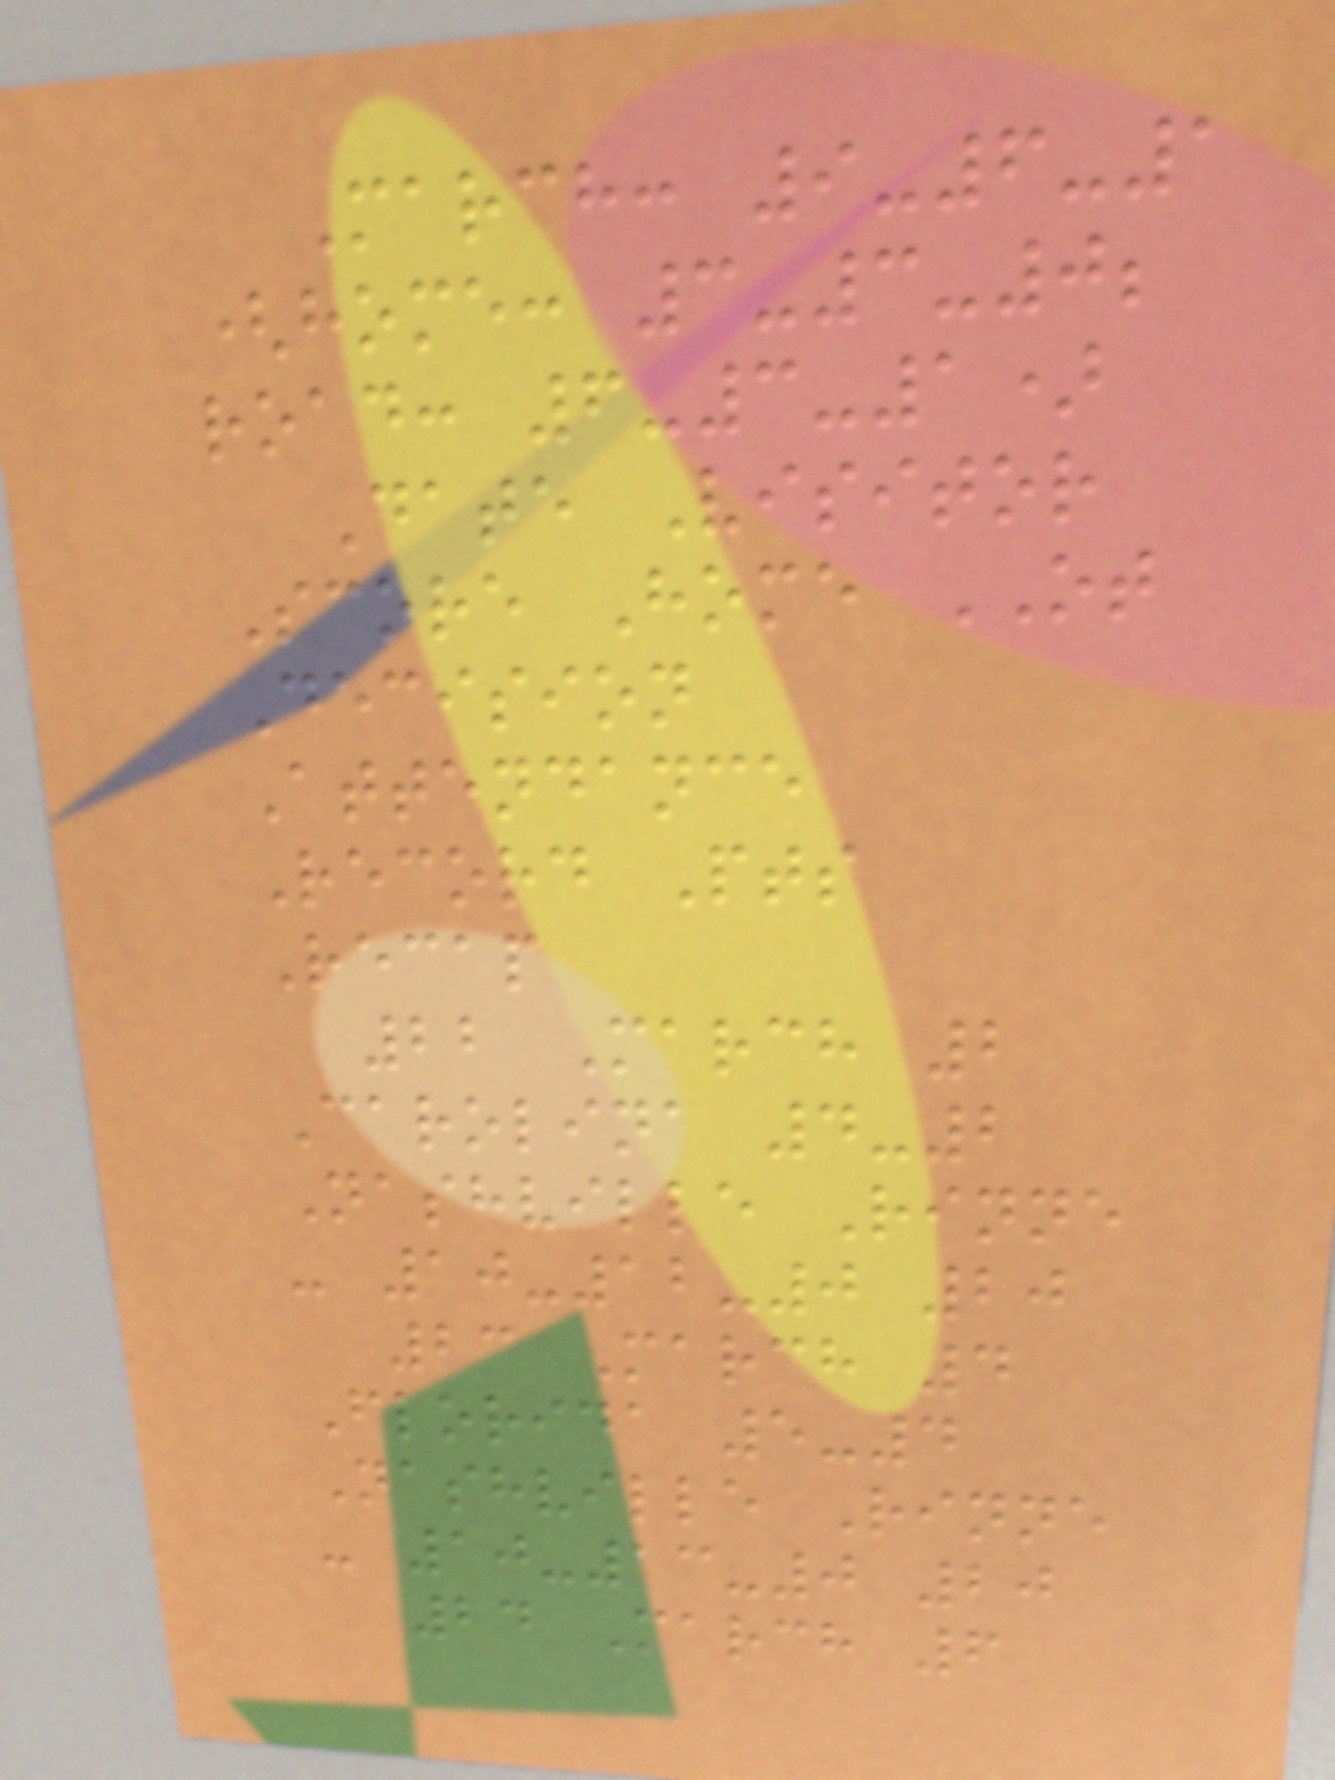March: 9-6-1
(home: 3-3-0;
road: 6-3-1)
Date Visitor
Score Home OT
Decision
Attendance
Record Pts
Recap
22 March 2
Carolina 4-2
Nashville Rinne
- 10-12-0 20
23 March 4
Florida 5-4
Nashville Rinne
- 10-13-0 20
24 March 6
